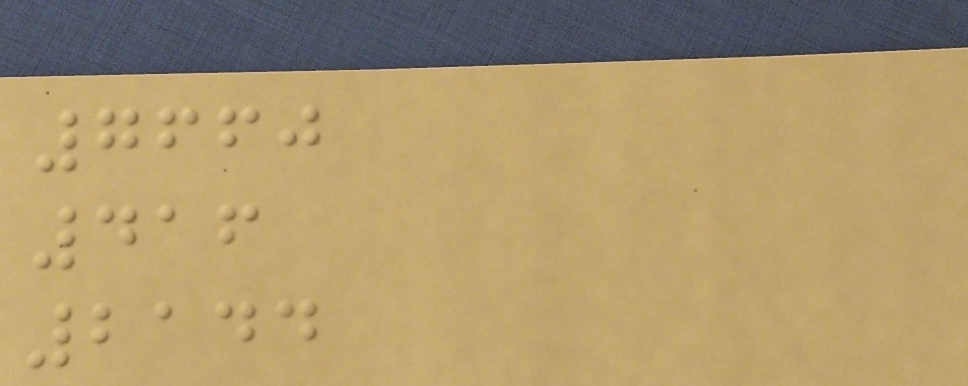7660
416
2144
